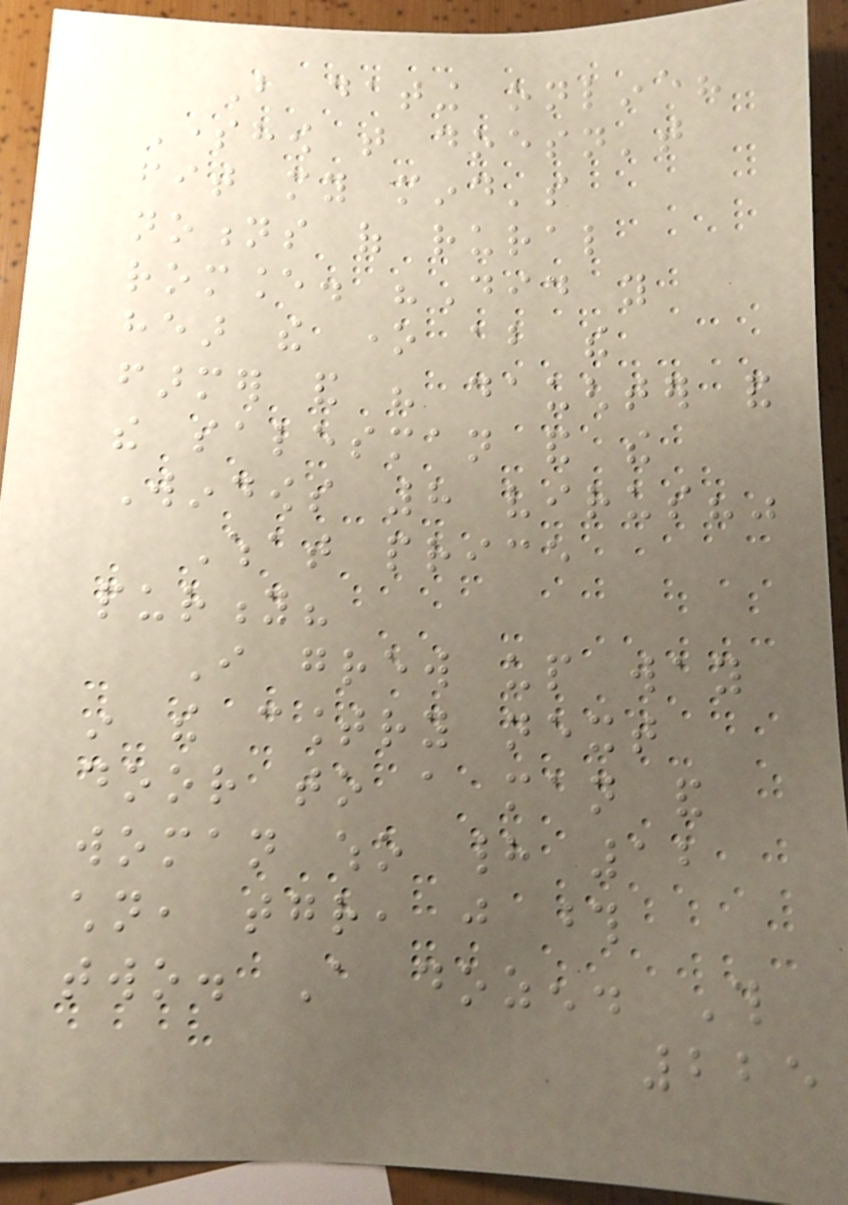But dating online?
Somehow that doesn't
fit my mind's
notions of rural
romance. "Did you
hear the one about the
farmer and his daughter and
the salesman and the
Windows 8 virus?"
What price
purity?
I grew up way
in the country next
door to a man and
woman who had 12
children, together, just those
two. A dozen. This
225
